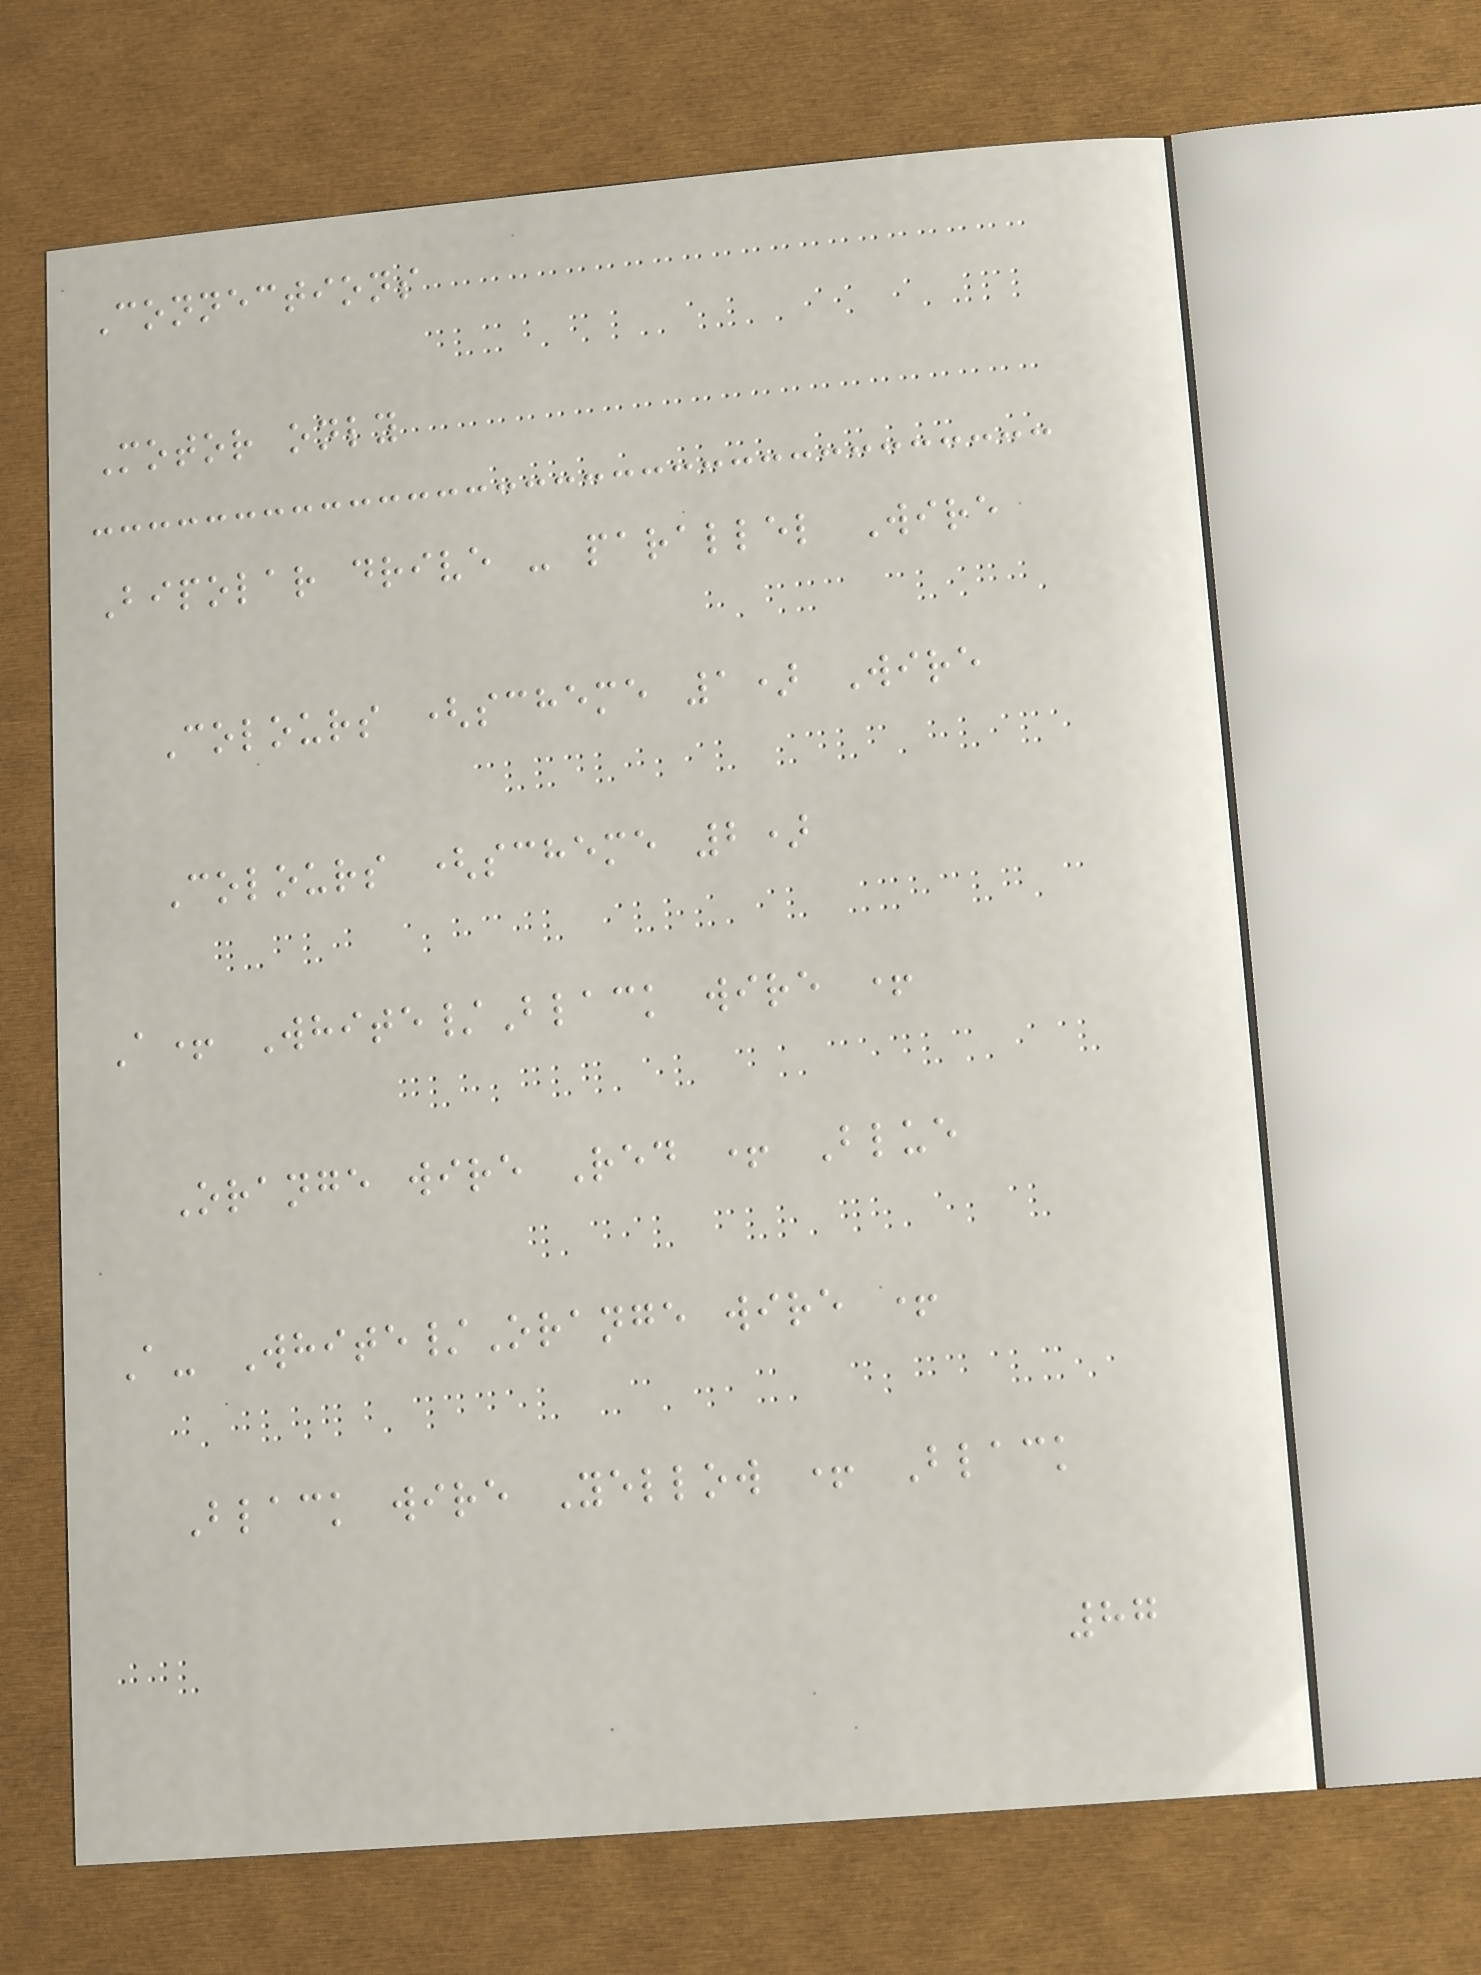Connections
Motor only
Bipolar drive - parallel Wire
Colours (scheme 1) Wire
Colours (scheme 2)
A+ White/Black wire +
Orange wire Red + Blue
A- White/Orange wire +
Black wire Yellow + Black
87
